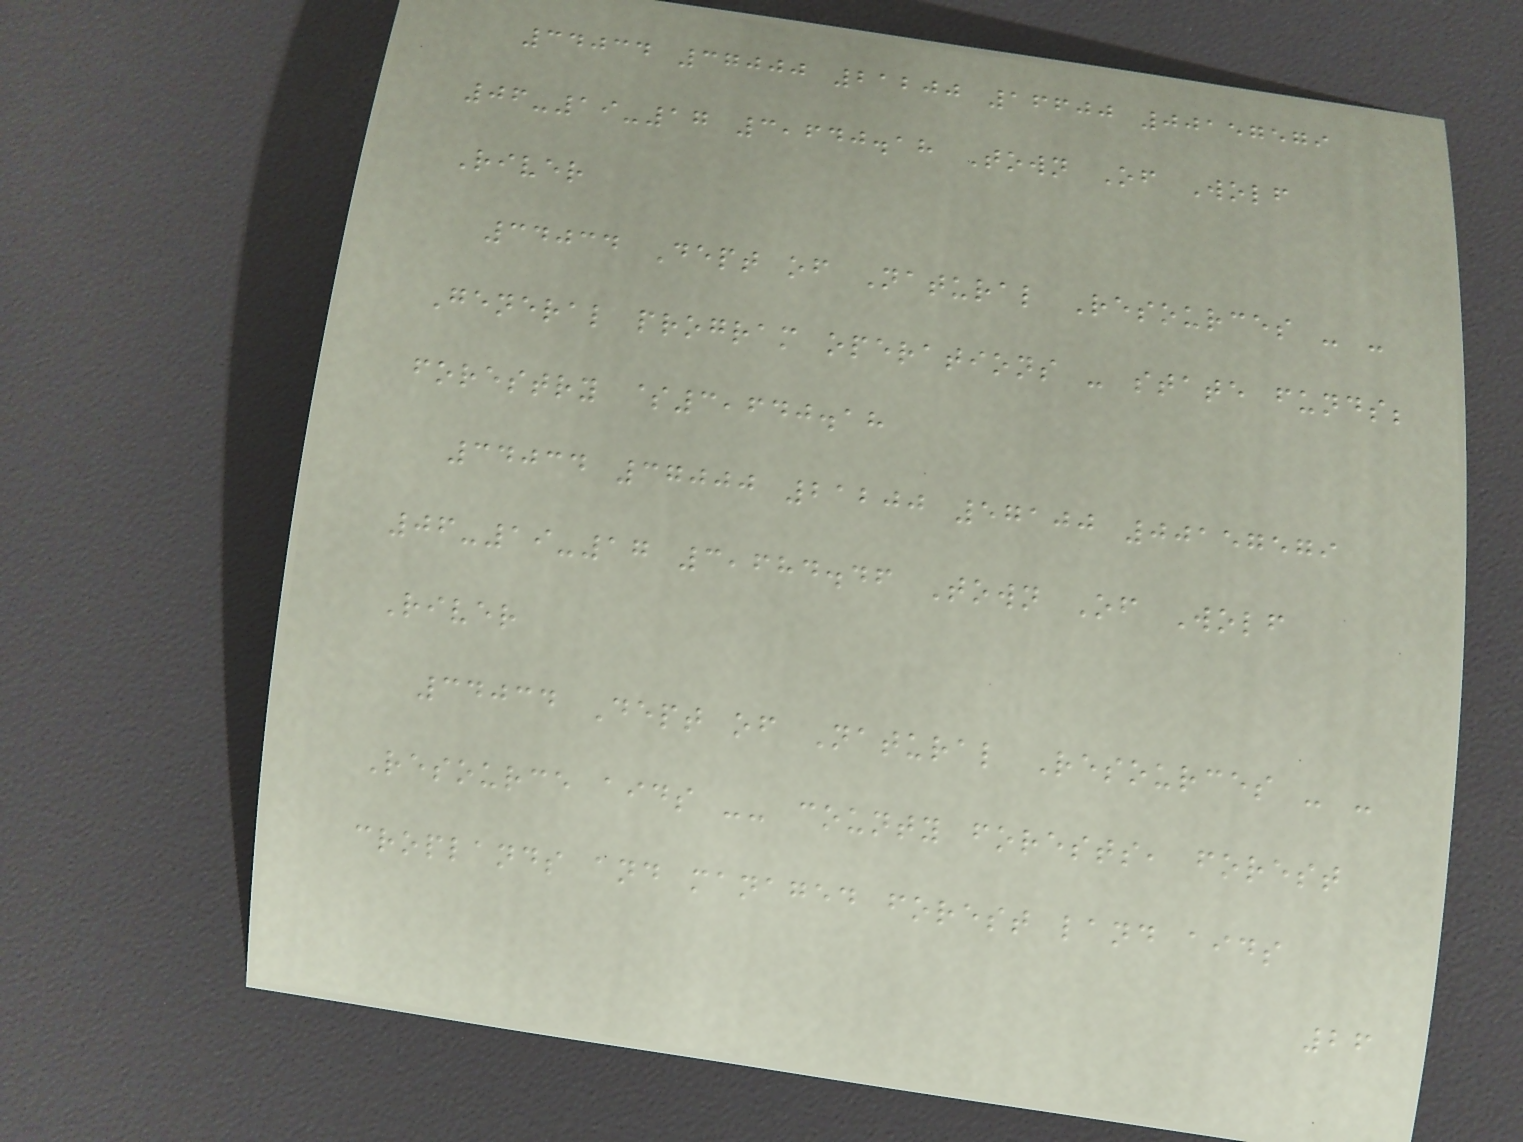34034 37000 21200 16600 00157579
06-19-17 3,640.18 Town Of Wolf
River
34034 Dept of Natural Resources - -
General program operations - state funds;
forestry $3,640.18
34034 37000 21200 57100 00157579
06-19-17 3,684.46 Town Of Wolf
River
34034 Dept of Natural Resources - -
Resource aids -- county forests, forest
croplands and managed forest land aids
26
